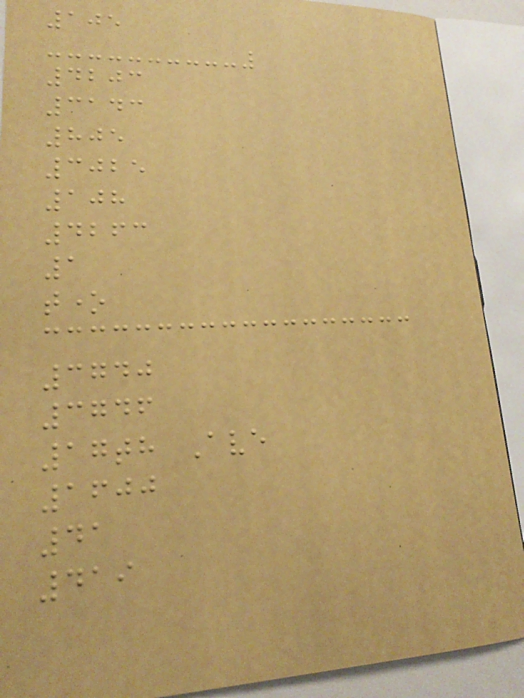105
4203
3143
805
3025
108
4263
1
tone
3740
3746
17th Ave
1600
41
419
